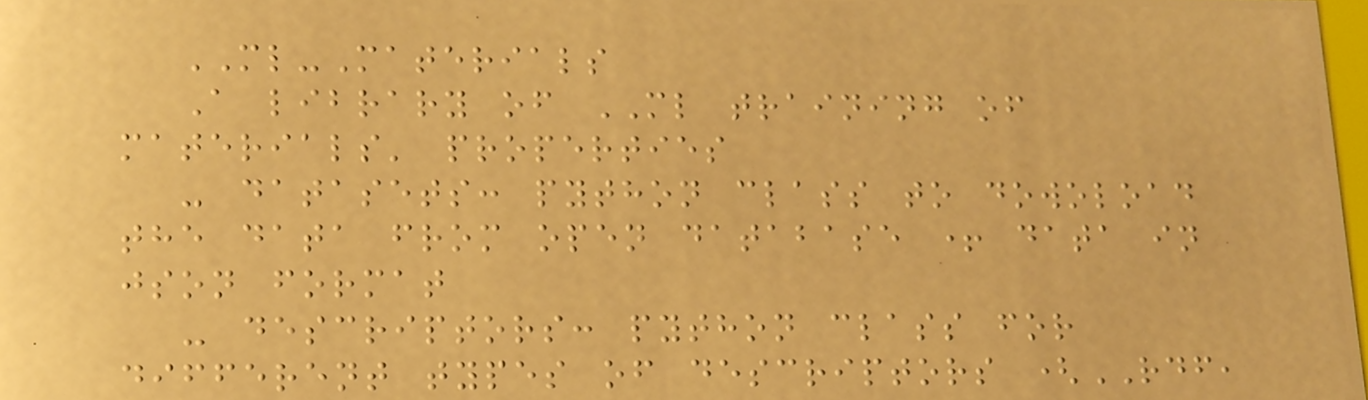ML-Materials
A library of ML training of
materials' properties
- datasets: python class to dowoload
the data from open database + data in
json format
- descriptors: python class for
different types of descriptors (RDF,
